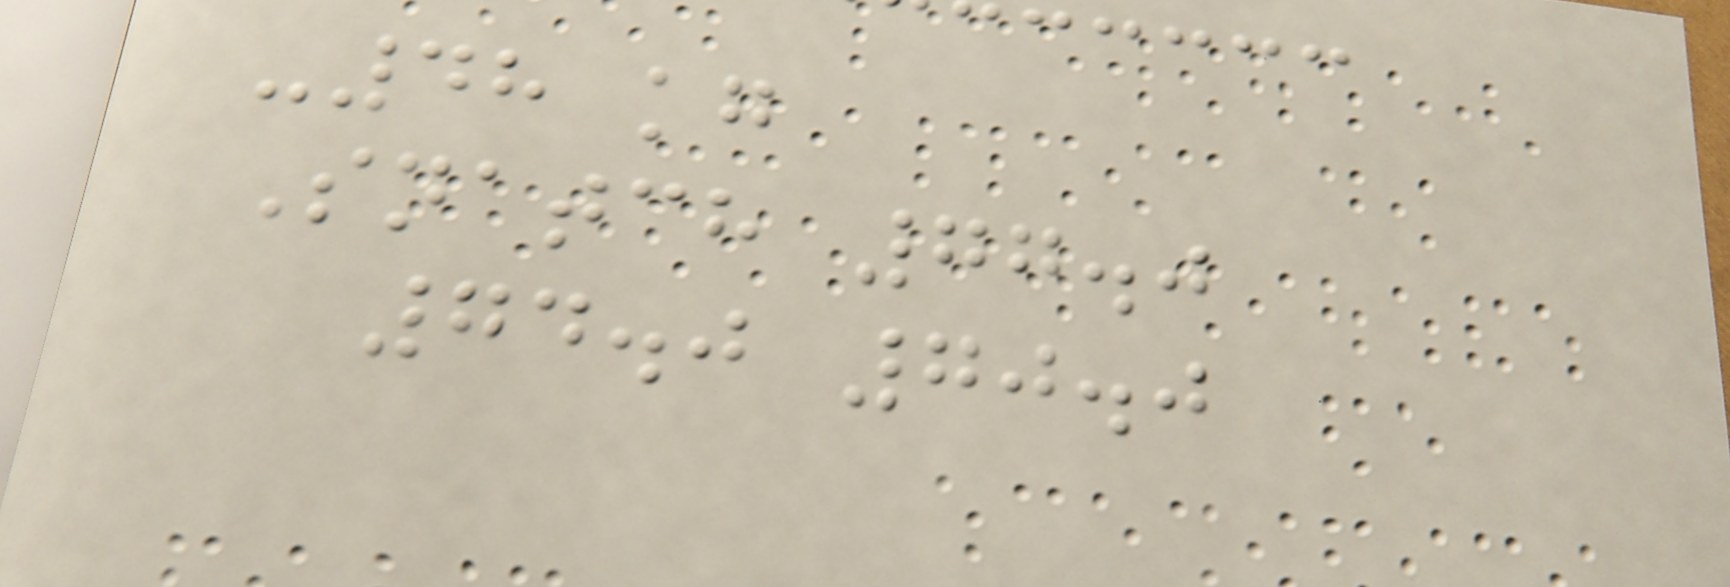-48 kg
Snatch 77.0
74.0 70.0
